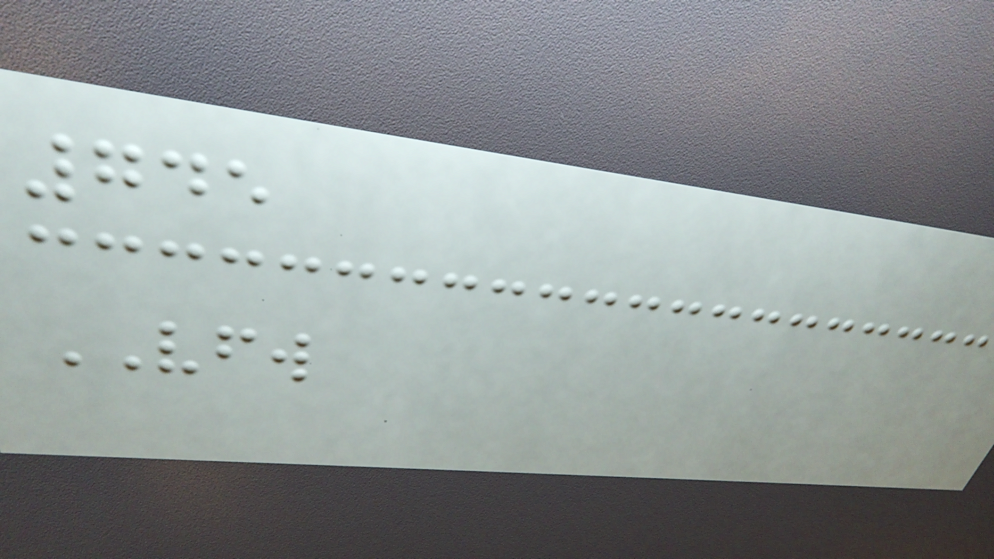745
VFW
